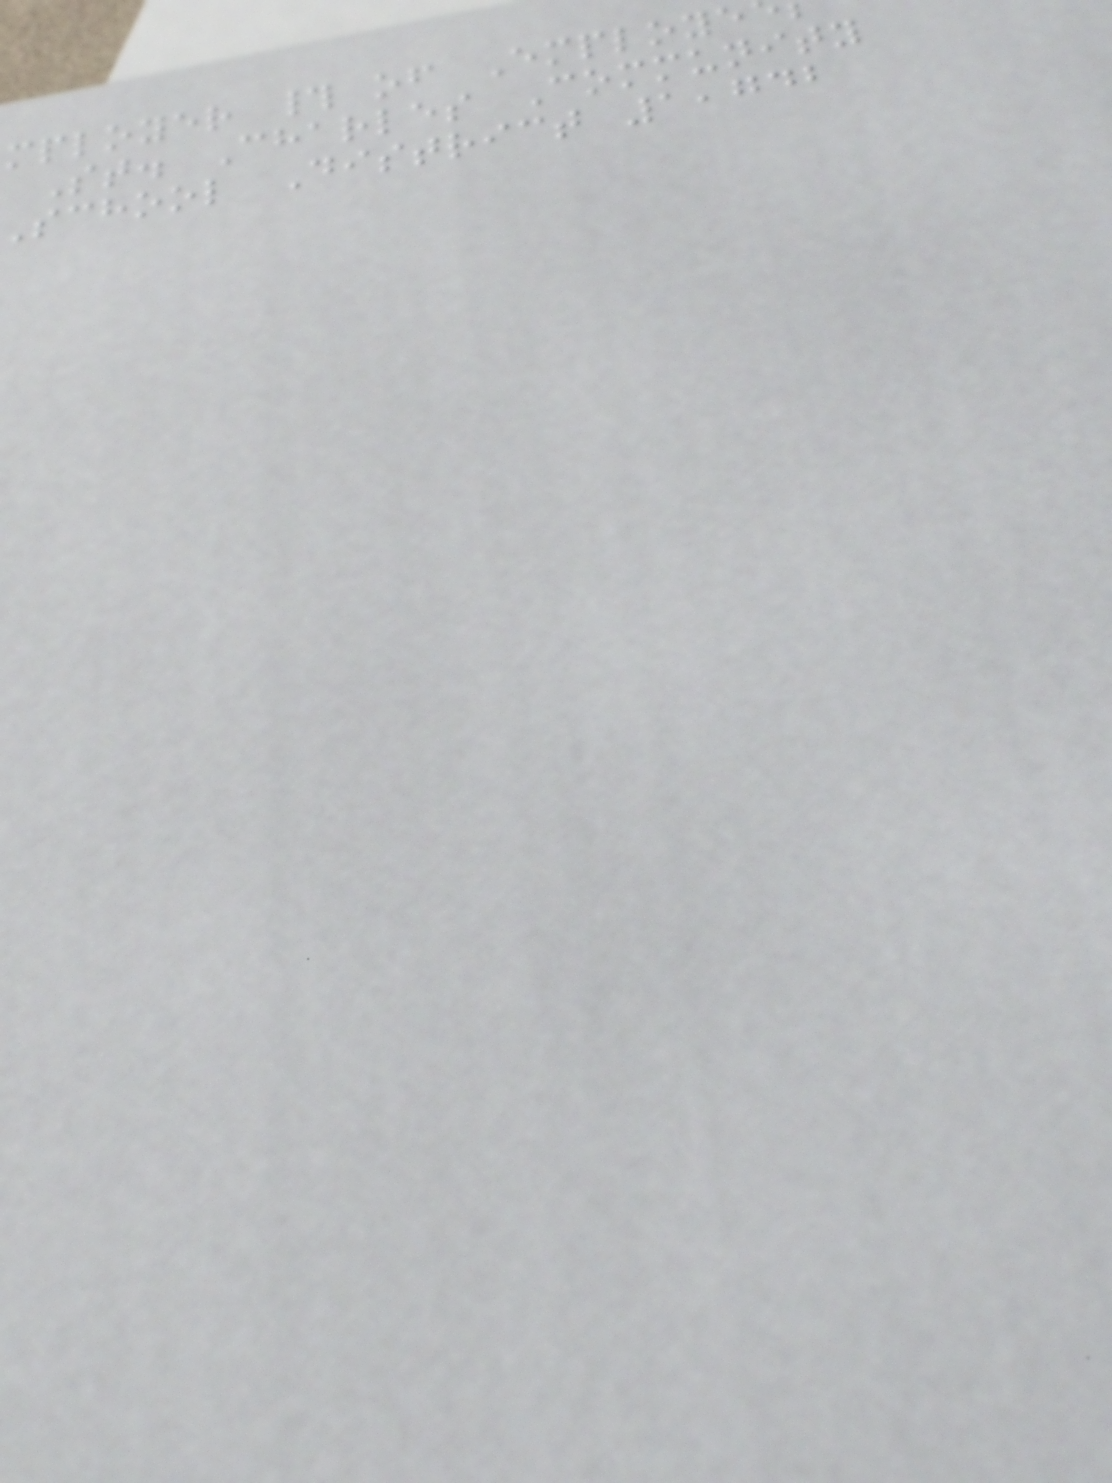mployer # of Employe
St. Charles Community
school District 1,742
